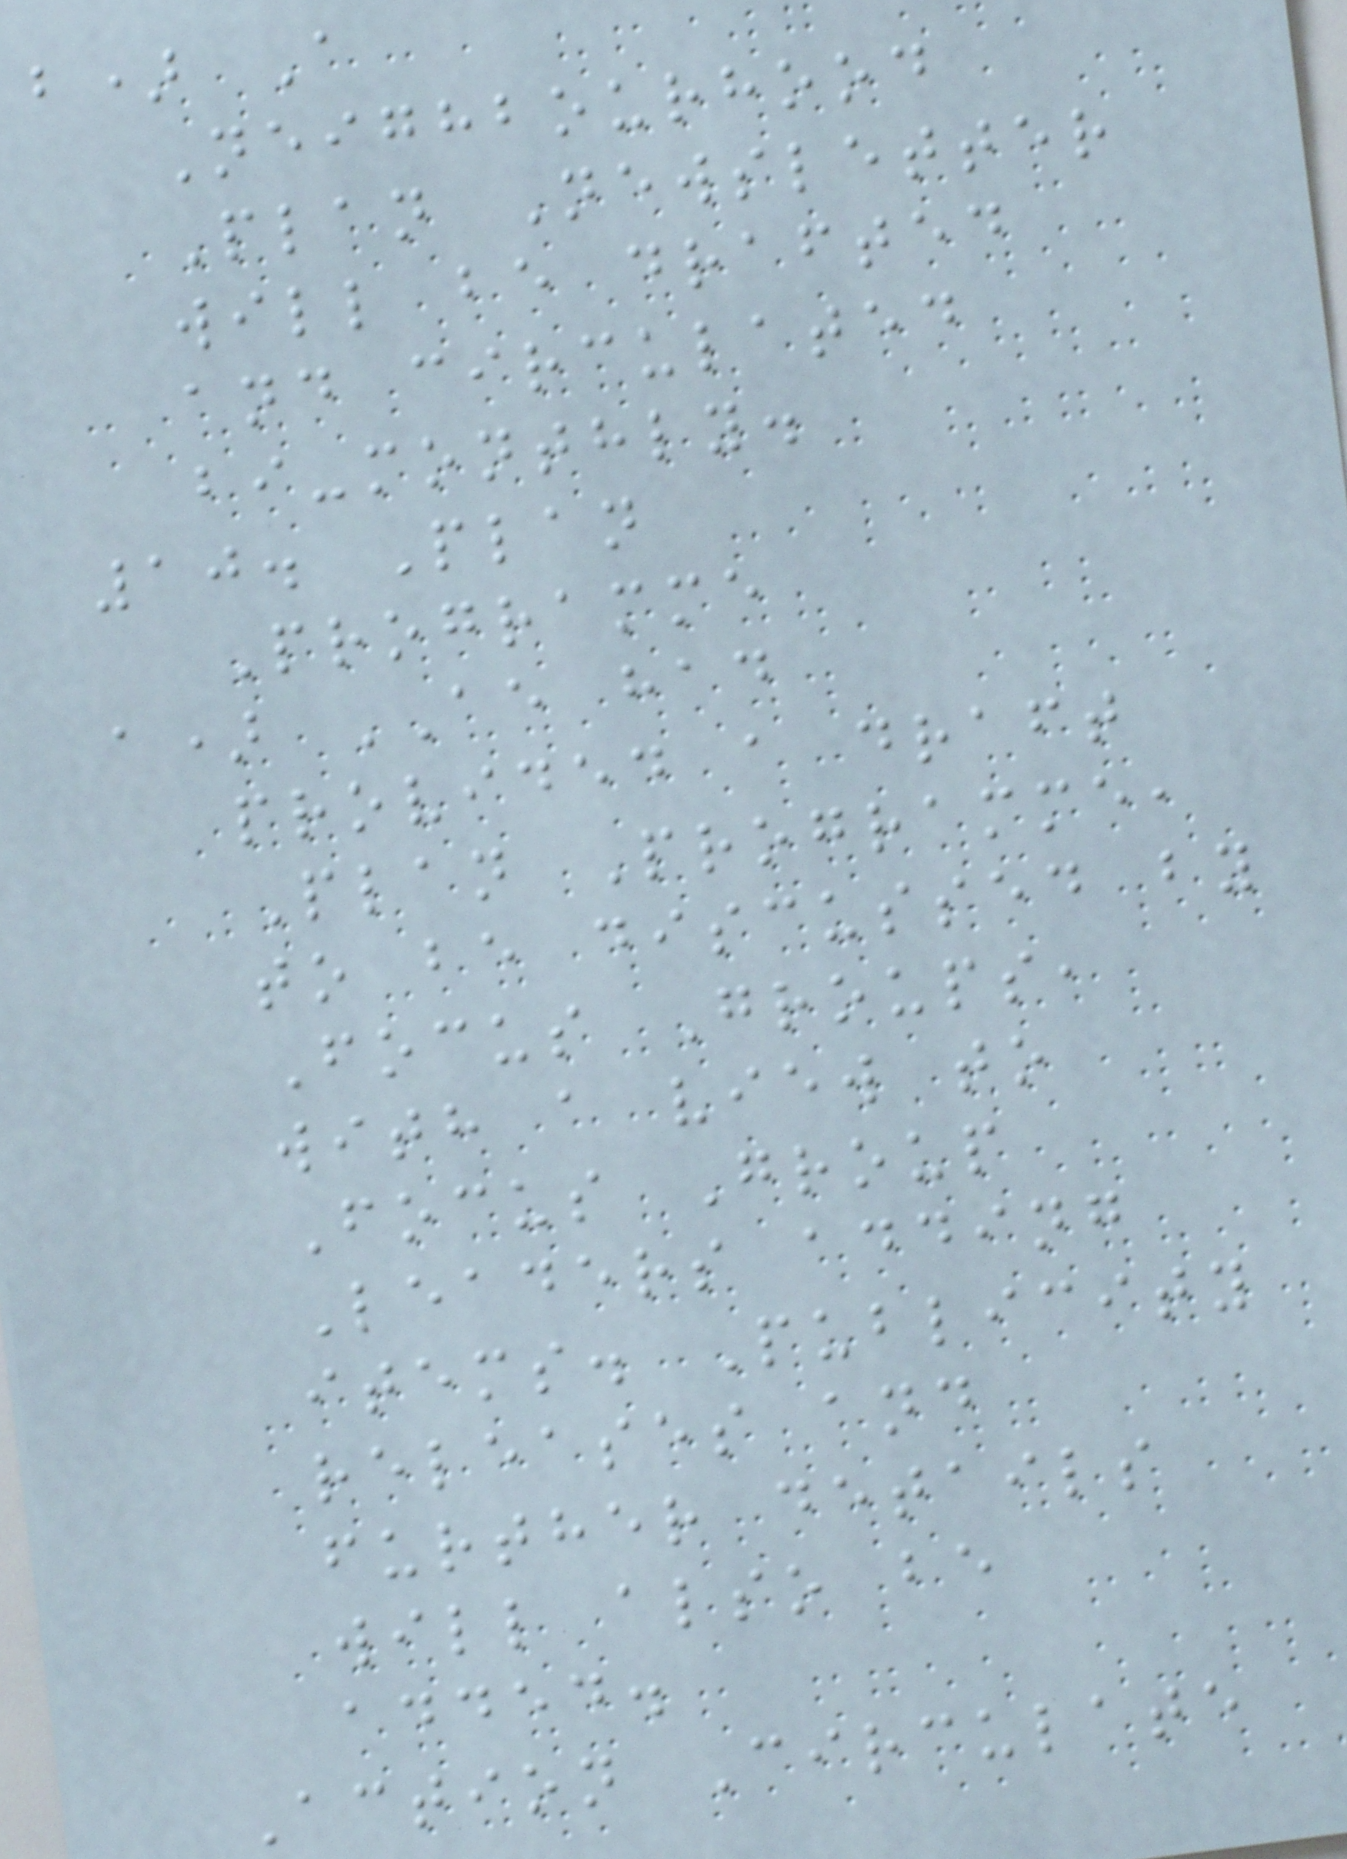b) A
Neighbourhood
Plan Newsletter
will be drafted
and circulated
bi-monthly.
10. Plan
Programme
a) AE had
provided a draft
Plan Programme,
to be discussed by
Focus Groups,
with a view to
Focus Group
Leaders adding
items. Publicity
releases and
further details
will also be
added.
Action Circulate
